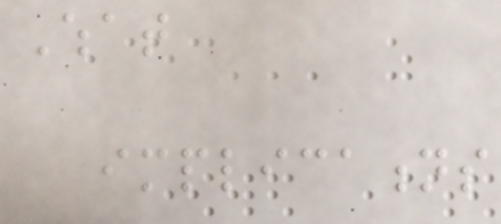What
implications
